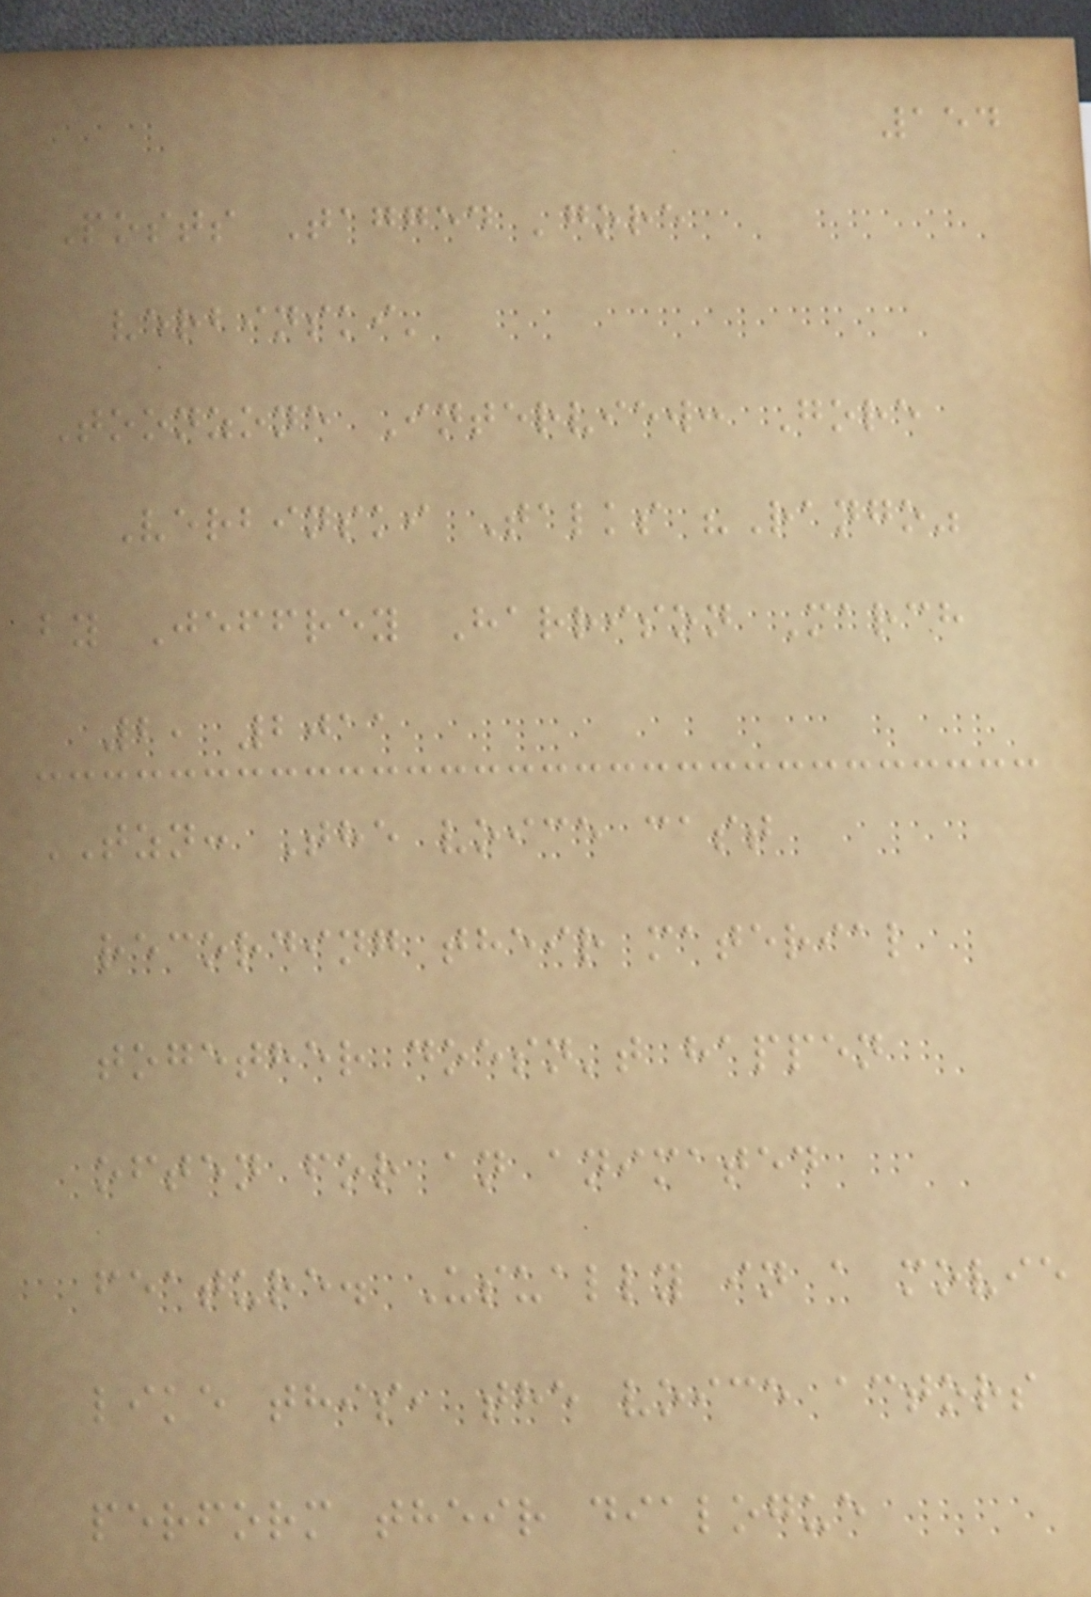154
Posts Tagged 'gore
verbinski'
Toonzone Interview: Gore
Verbinski Talks "Rango"
by Jeffrey Harrison March
2, 2011
TZN: The voice cast
recording their material
together doesn't happen
often for an animated
feature. Usually in a movie
like this, the voice actors
perform their dialogue
